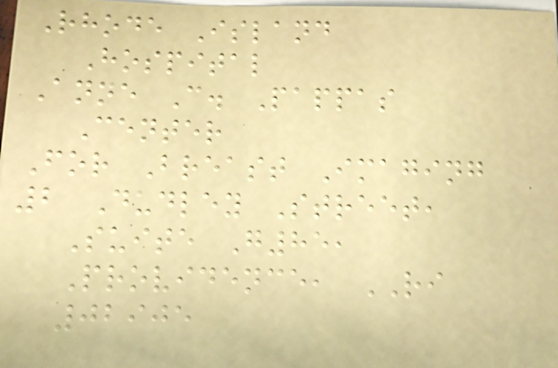Rhode Island
Hospital
Anne C. Pappas
Center
For Breast Imaging
2 Dudley Street,
Suite G85,
Providence, RI
02905
